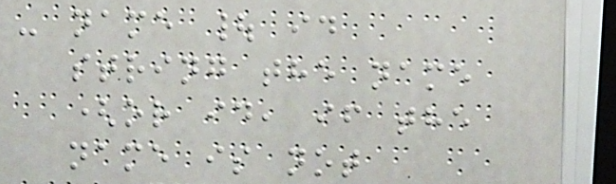- name | id
string the name
(or id, if the
name is not
